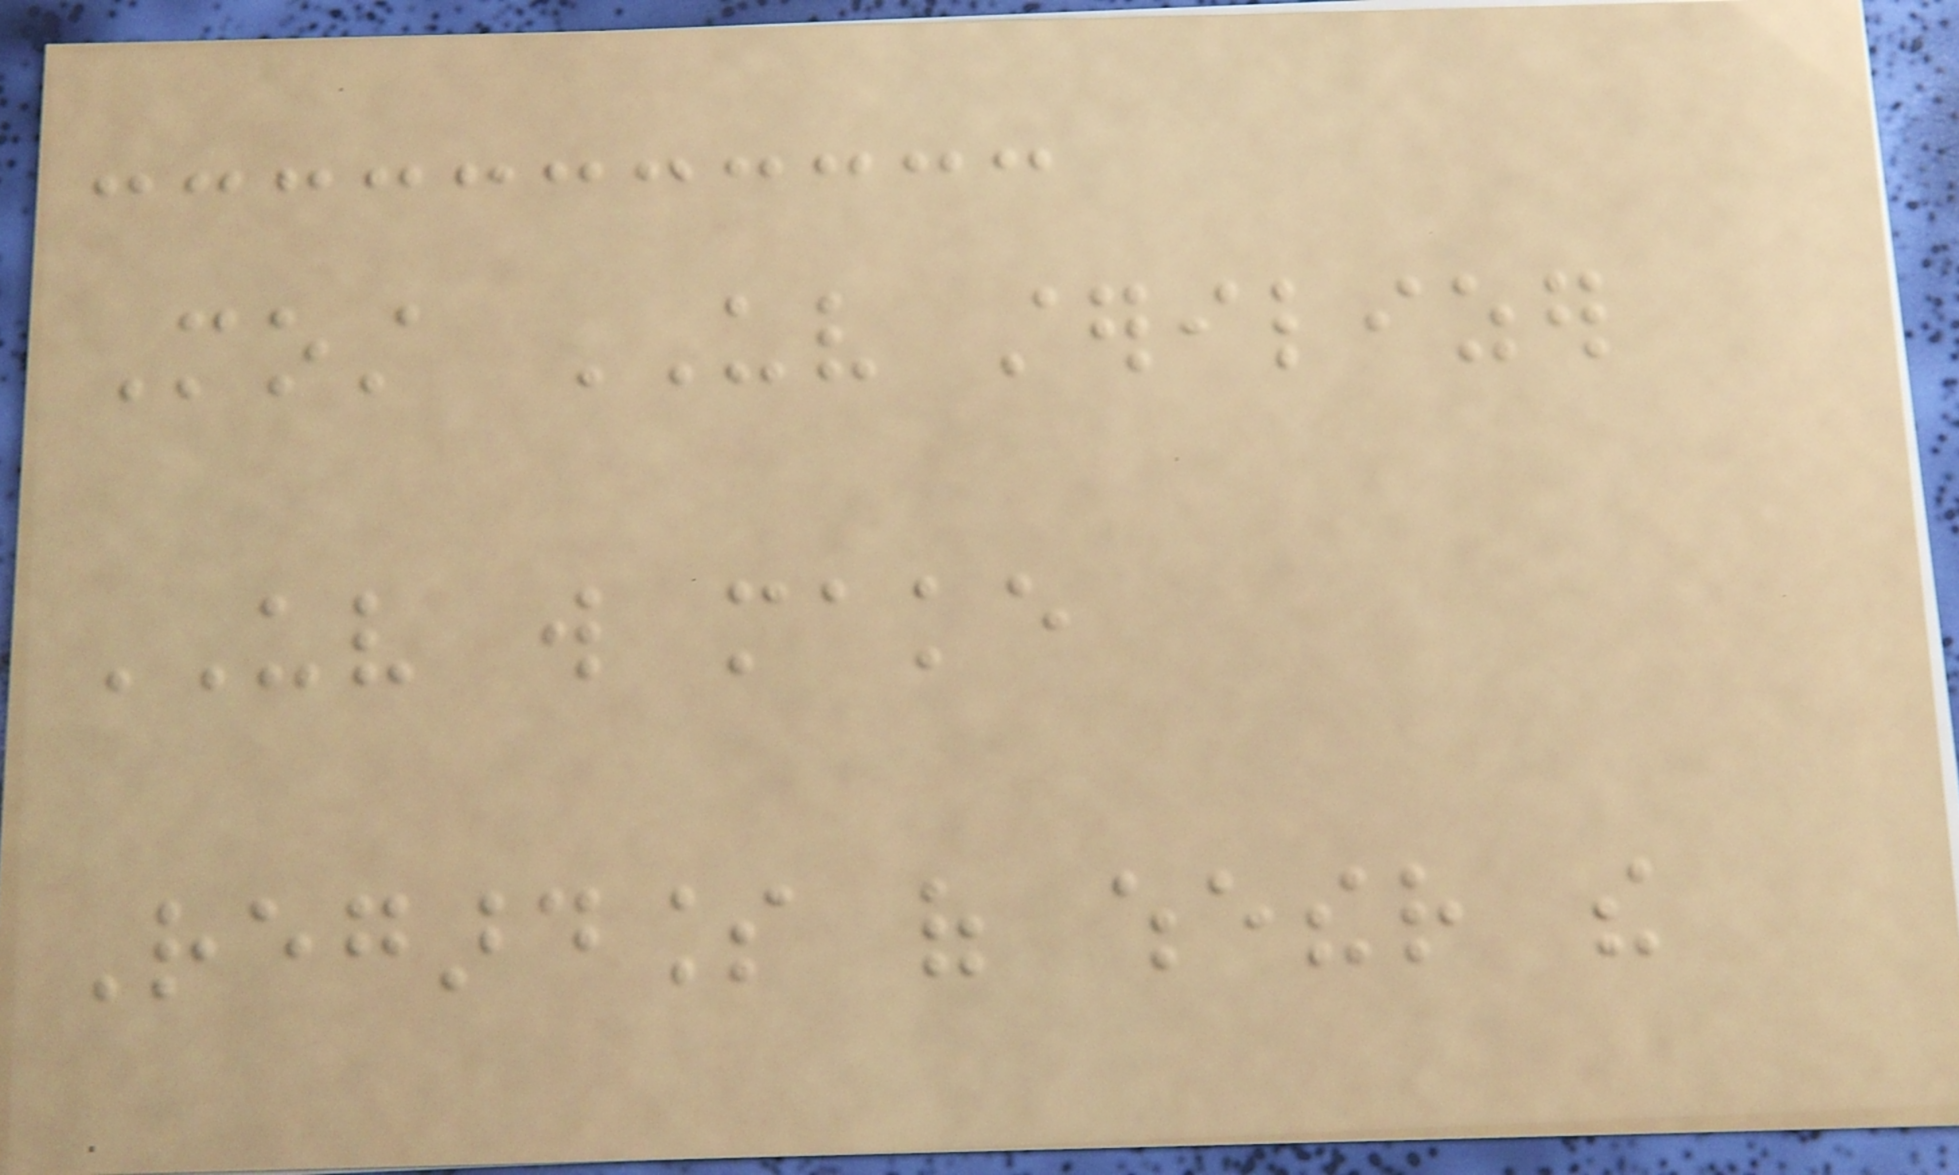Most UV sterilizer
UV will make
Regardless of whether the
